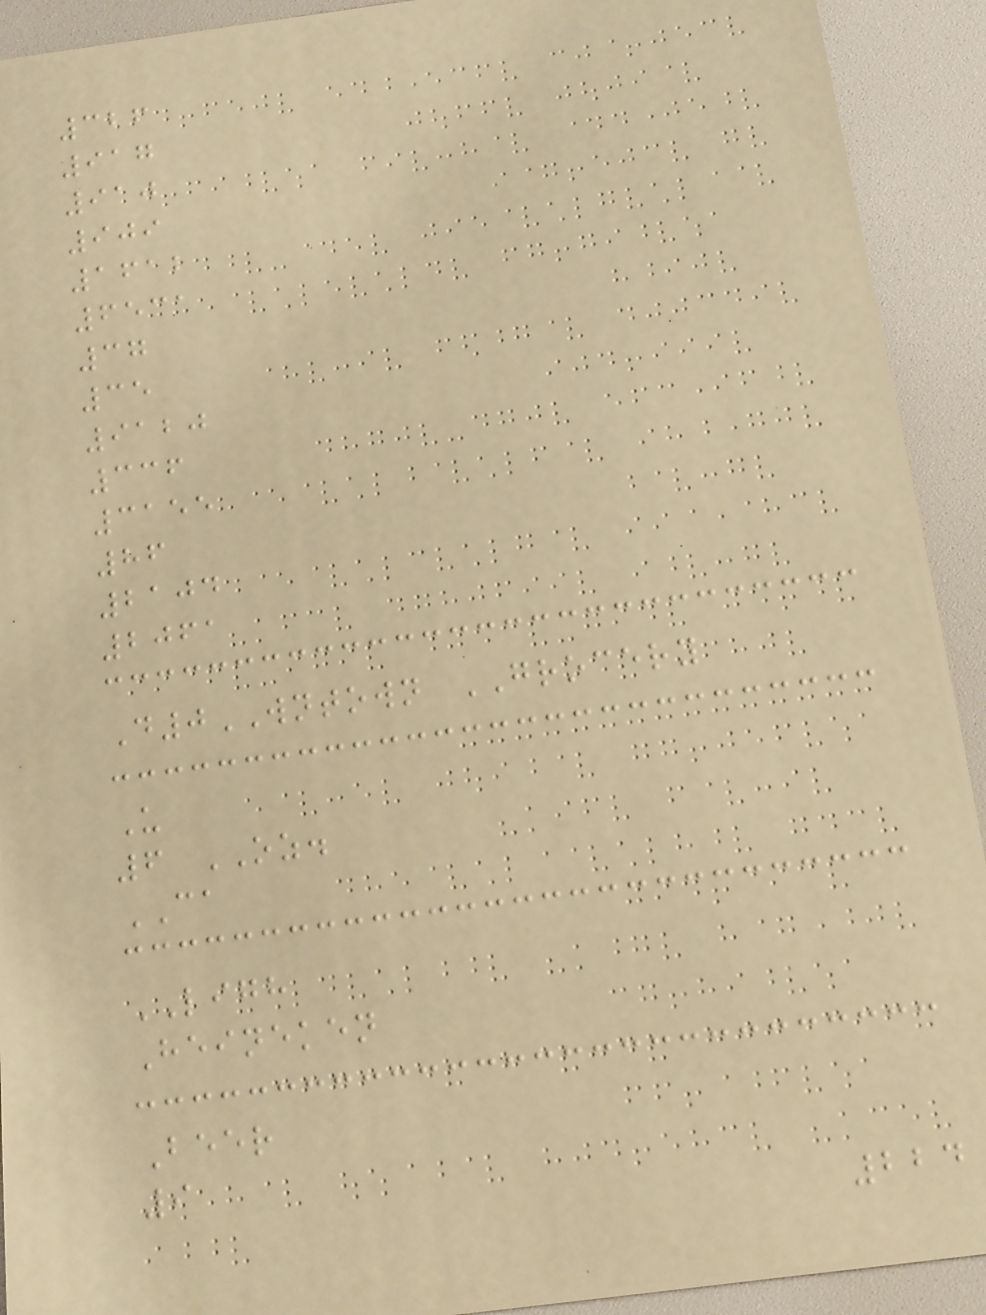326
917
910
909
1612
6531
37
35
9120
336
3155
86
2104
2061
D0WNTOWN GROCERY
U
6 OZ.
CA
LIGH
Heineken
Beer
9
224
